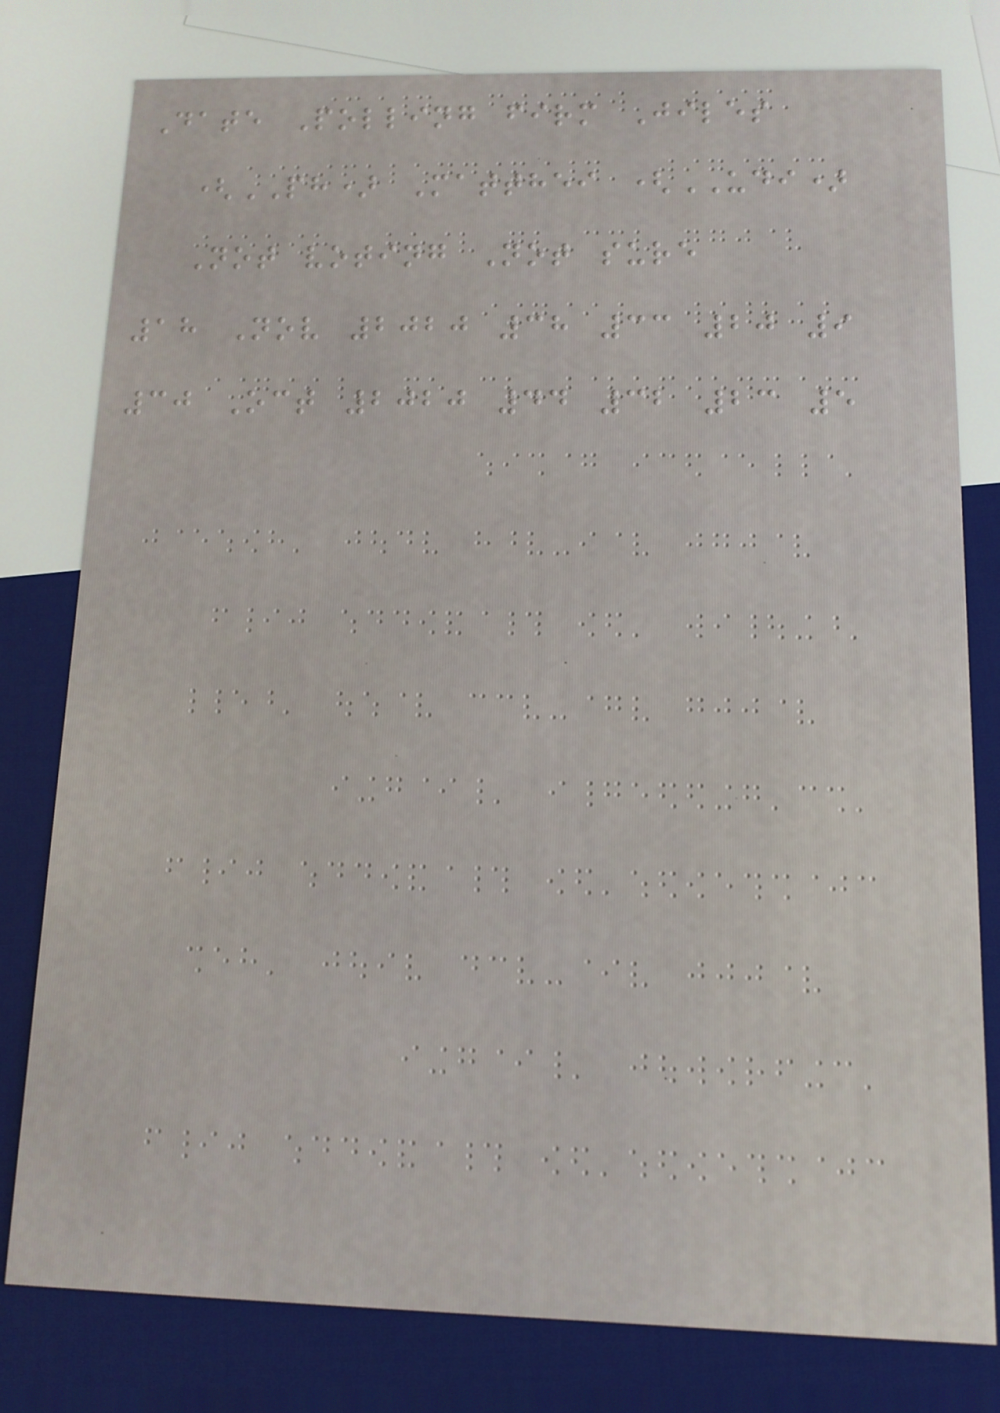Date Polling firm Jiles
(PH) Matthei (UDI)
Not voting Not sure
18 Nov 2020 38 33 20 9
30 Oct 2020 44 32 23 5
